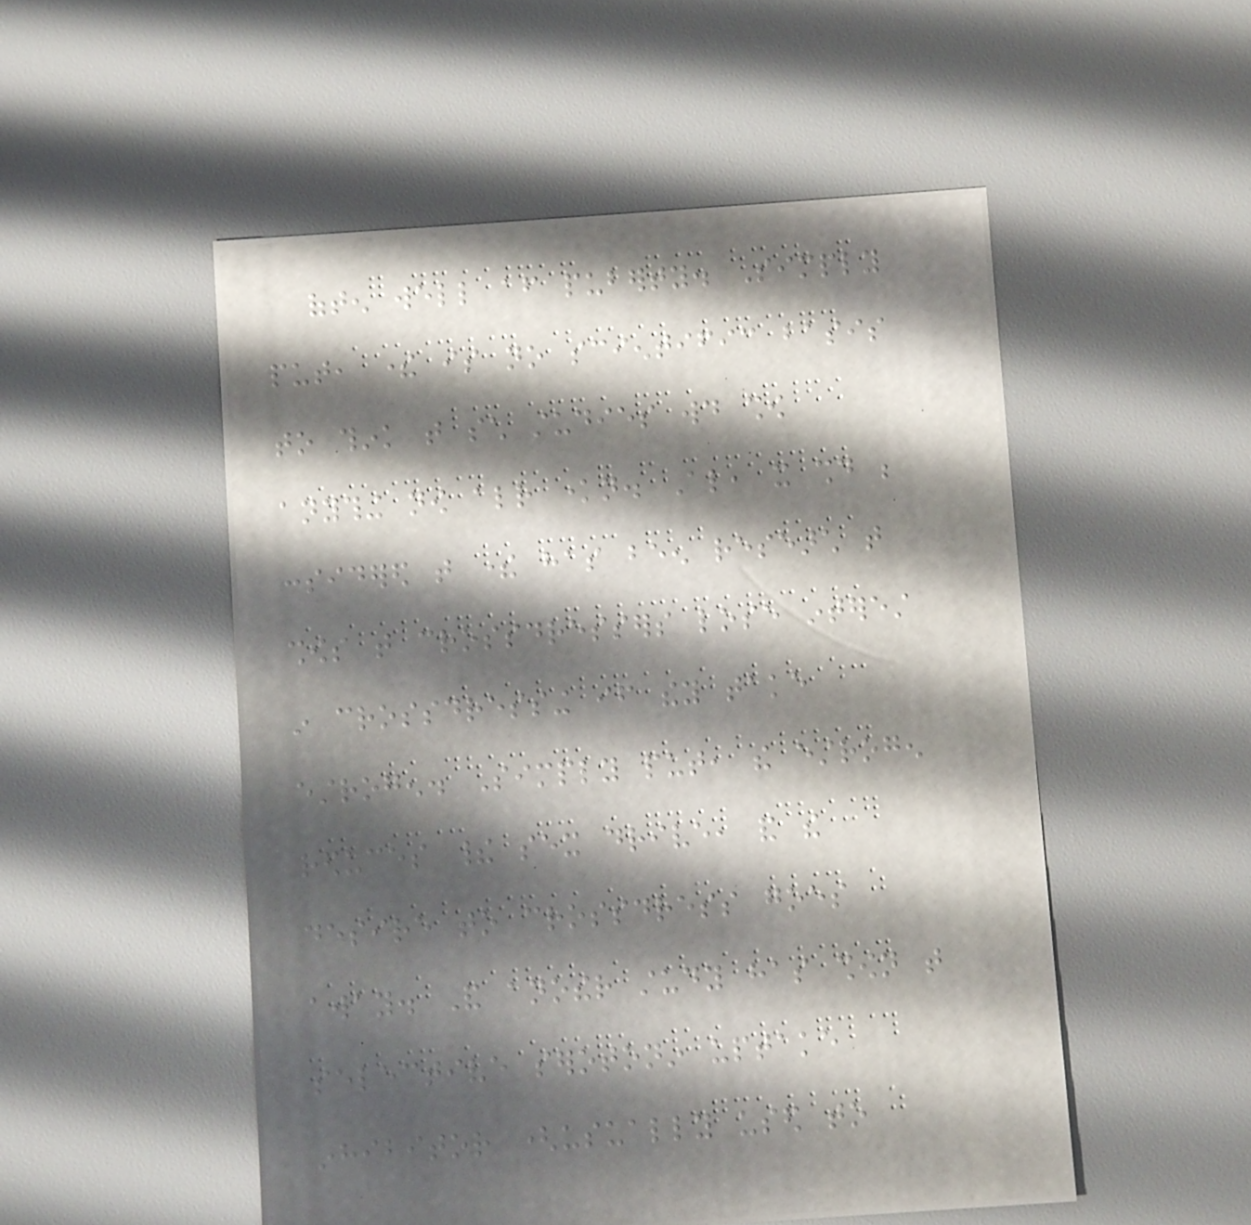often well after puberty. Simply
put, there is no scientific basis
to think that such studies would show
anything now already known. Also, it should be
considered that there has been research that
shows that crossdressers lose interest
in crossdressing if they take
estrogen. Simply put, the estrogen
reduces their sex drive, and the
desire to crossdress goes
away. And another study has shown that
selective serotonin uptake
inhibitor (usually used to
